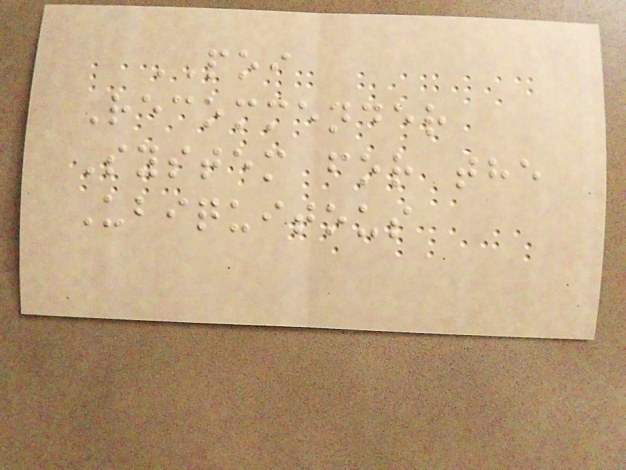POI
Recommender
System for the
Ubiquitous
